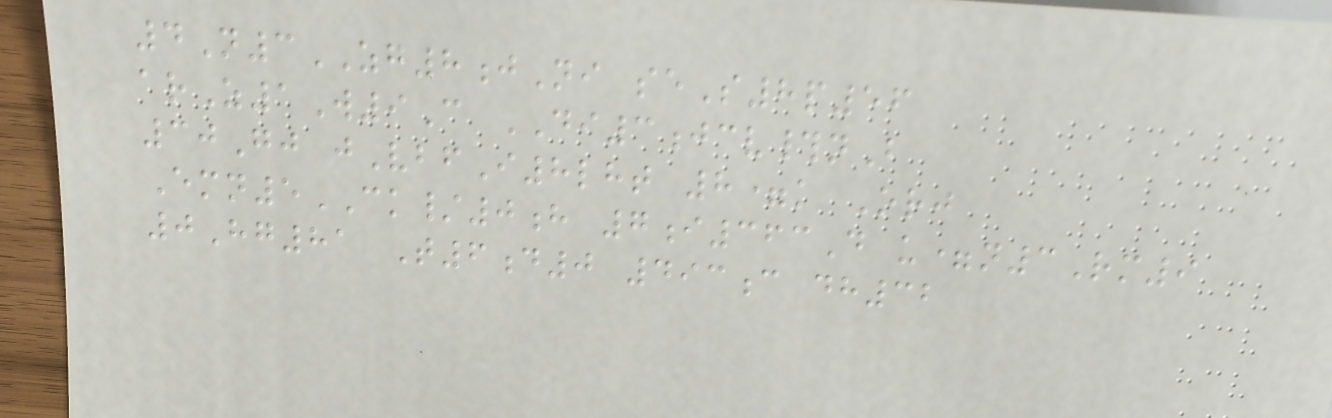4N3ZG8jNi seS8p56
arZ1W9C DI3jcv#nB
30Gj jVbfI8lht 8=k Orj
Emn5CK/0h 7i363D u=n3Rm9
0Hg81 T6d0 493c dh32
